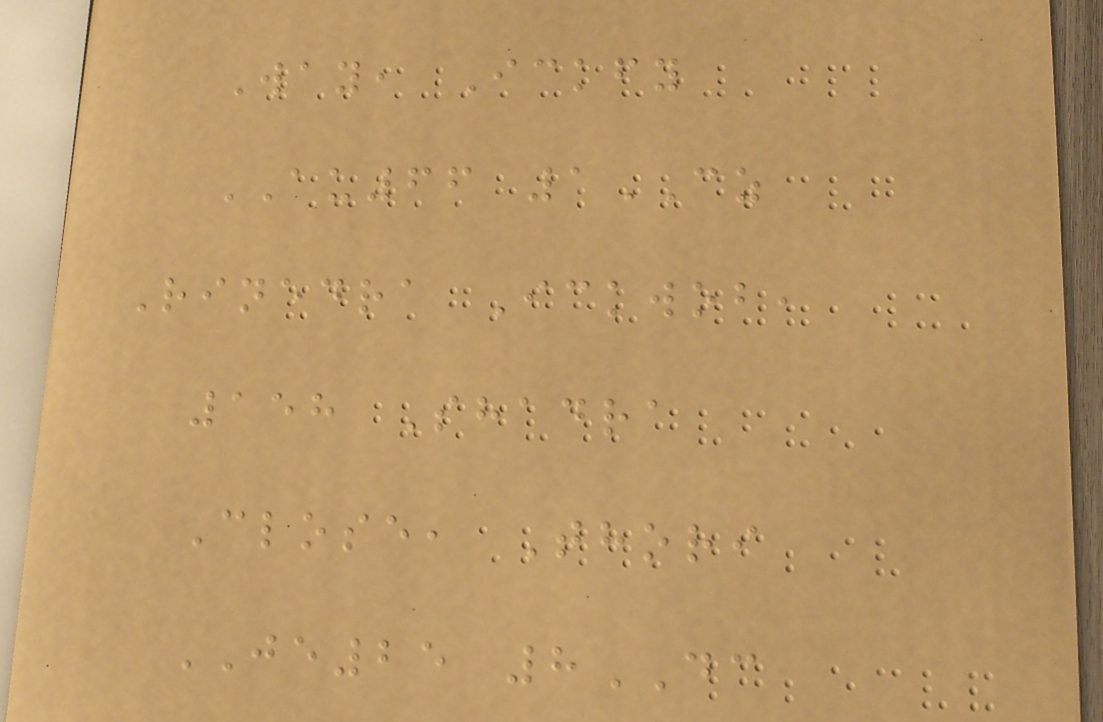Way, Ickfy
AU66 1CZ
Rinedra Ickwob,
158 Shadra
Close, Thori
JE25 8DC
